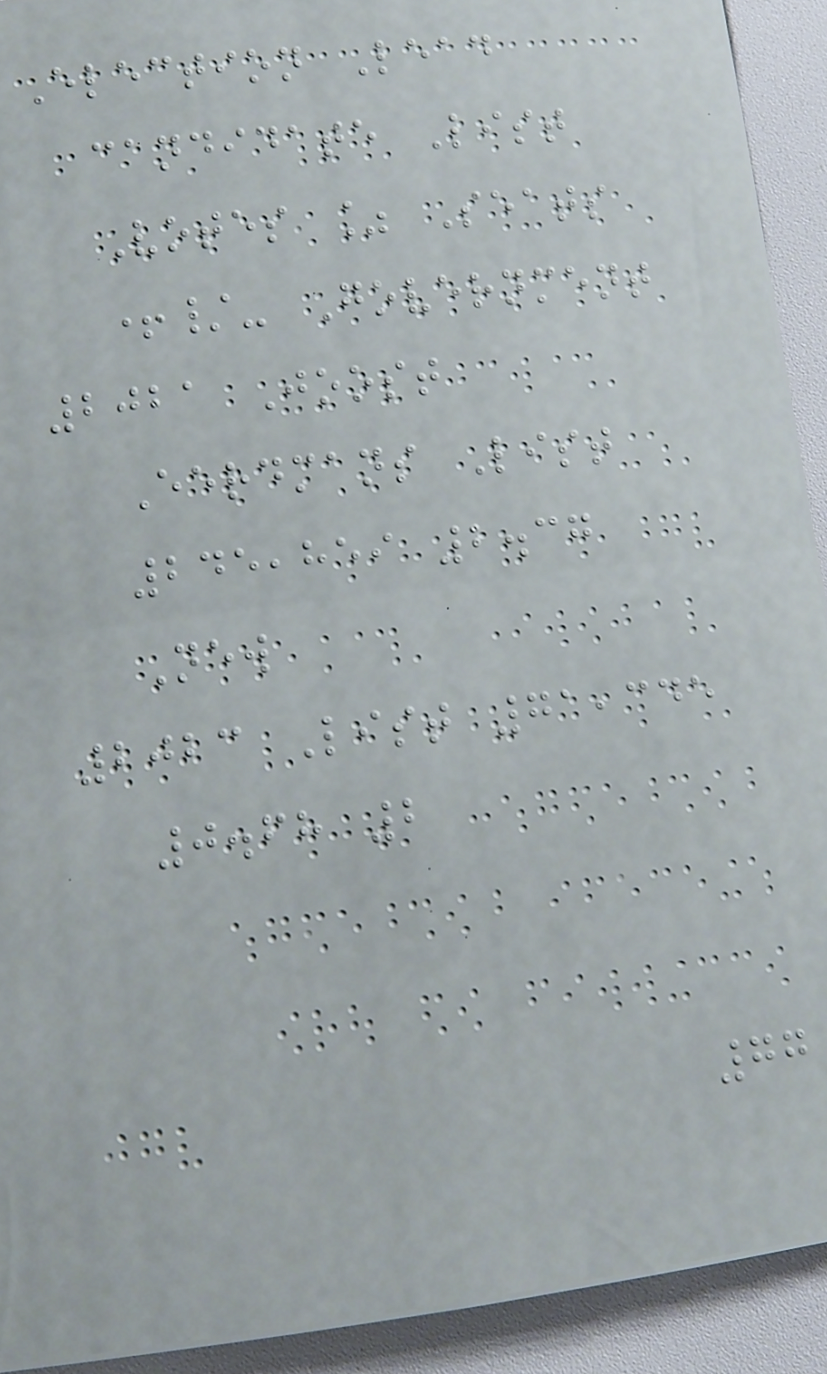Election Lead
candidate List
Votes % Seats
+/- Government
2021 Joost
Eerdmans List
245,859 2.37
New
2023 List 71,345
0.68 2
77
